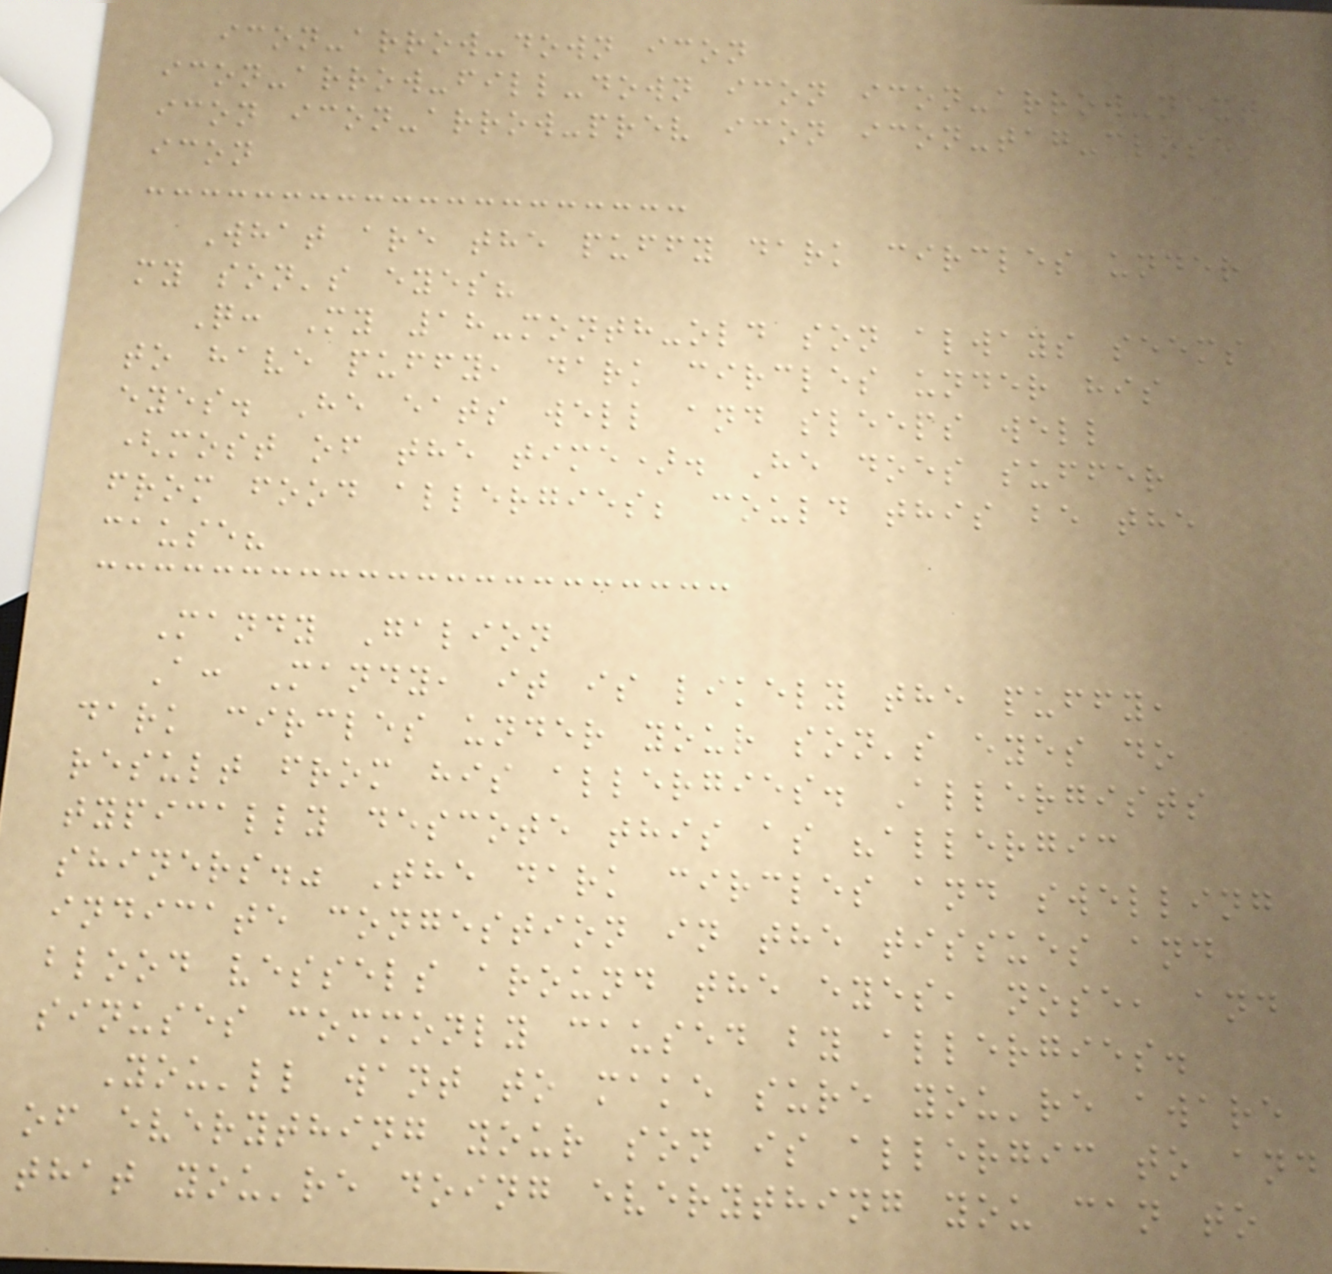icon-arrow-down icon
icon-arrow-fill-down icon icon-arrow-next
icon icon-arrow-prev icon icon-tag-close
icon
What are the puffy dark circles under
my son's eyes?
Q: My 18-month-old son always seems
to have puffy, dark circles under his
eyes. He eats well and sleeps well
(most of the time). He does suffer
from food allergies; could this be the
cause?
Mandy Galion
A: Mandy, it is likely the puffy,
dark circles under your son's eyes do
result from his allergies. Allergists
typically descote this as "allergic
shiners." The dark circles and swelling
indicate congestion in the tissues and
blood vessels around the eyes, nose, and
sinuses commonly caused by allergies.
You'll want to make sure you're aware
of everything your son is allergic to and
that you're doing everything you can to
